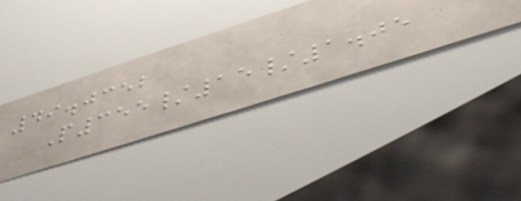49.0352
P355/15/1.05
